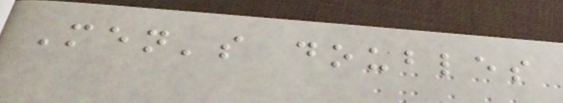Men's doubles
